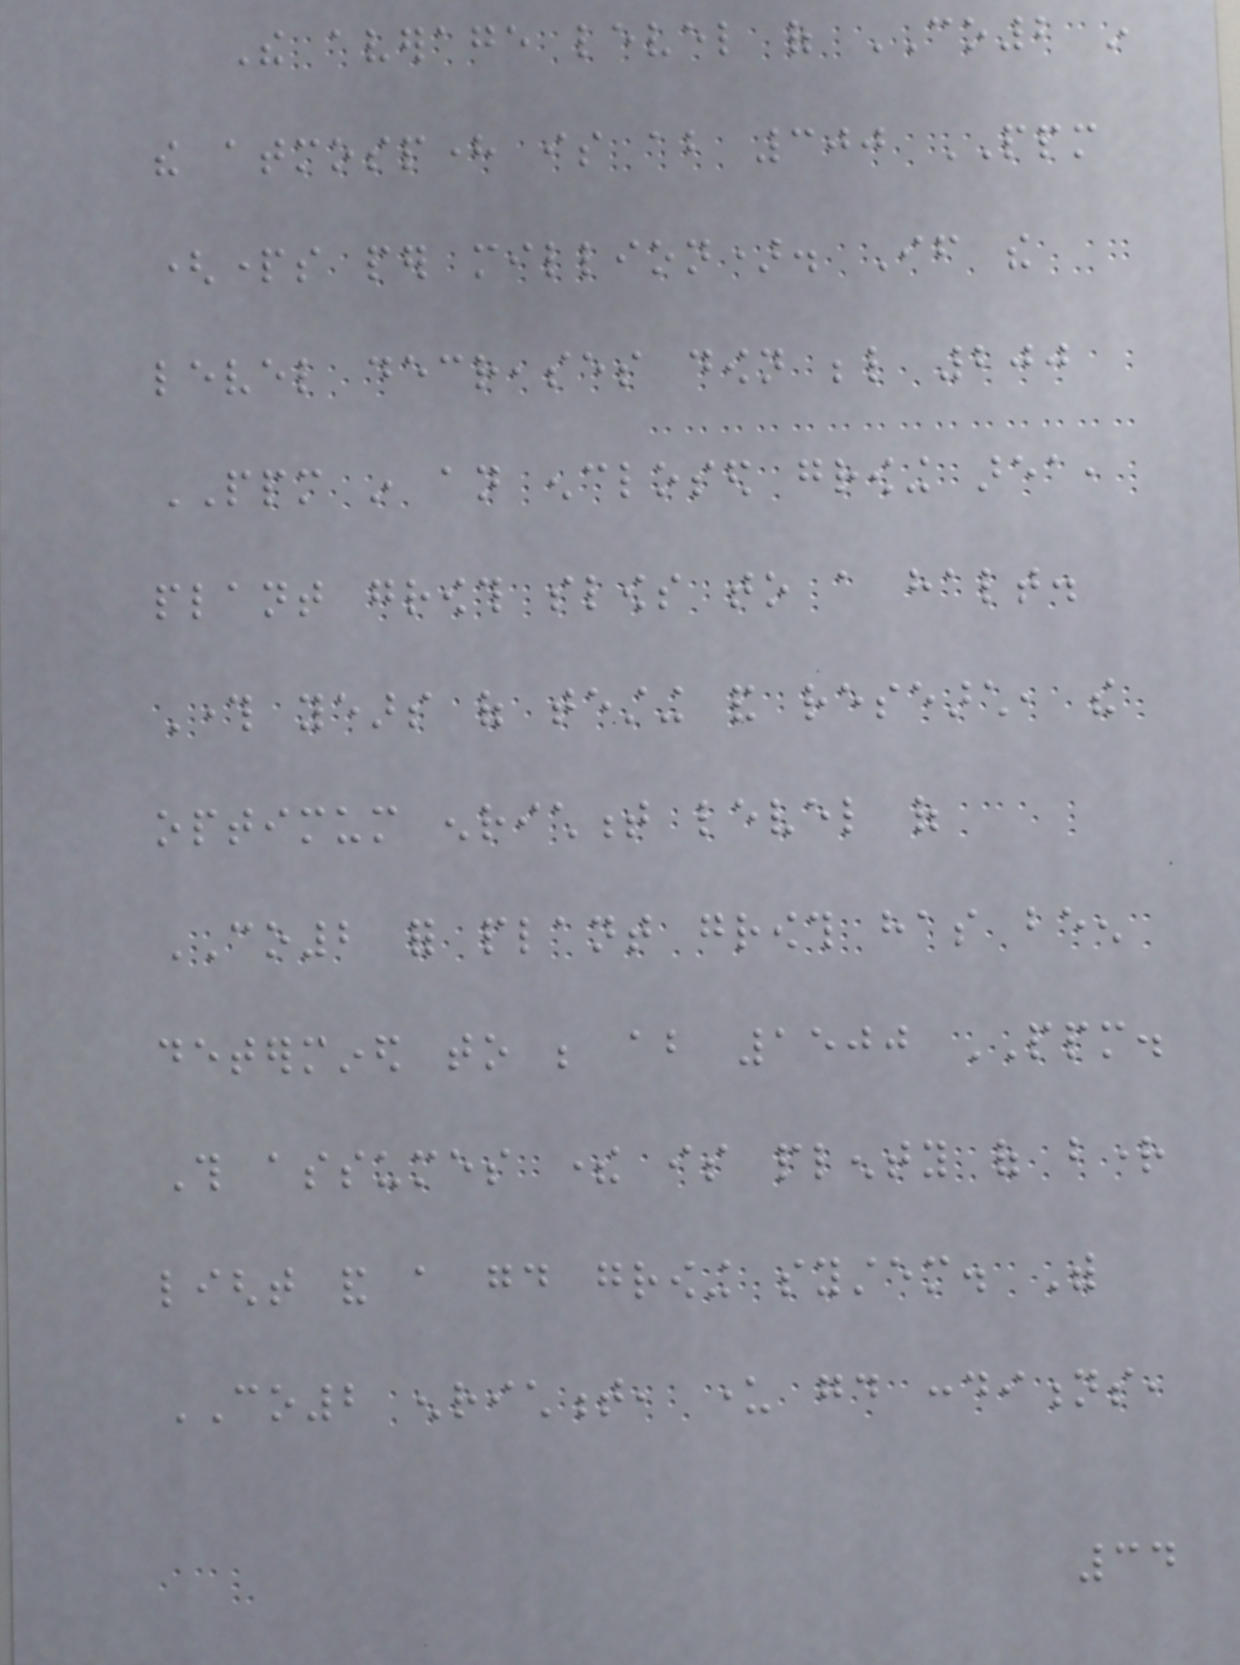The average level of CO2 in
the atmosphere is about 300 PPM
(parts per million). If the
level decreases down below 200
PPM in an enclosed growing area,
plant growth slows to a halt.
Through years of testing and research, the
optimum enrichment level of
CO2 for plant growth has been
determined to be about 1500 PPM.
This assumes there is plenty of bright
light and a good growing system. With
CO2 enrichment, under good conditions,
34
